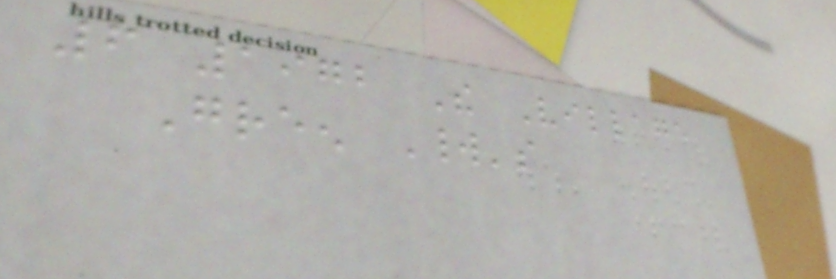6 1972 The Village
Green World's
